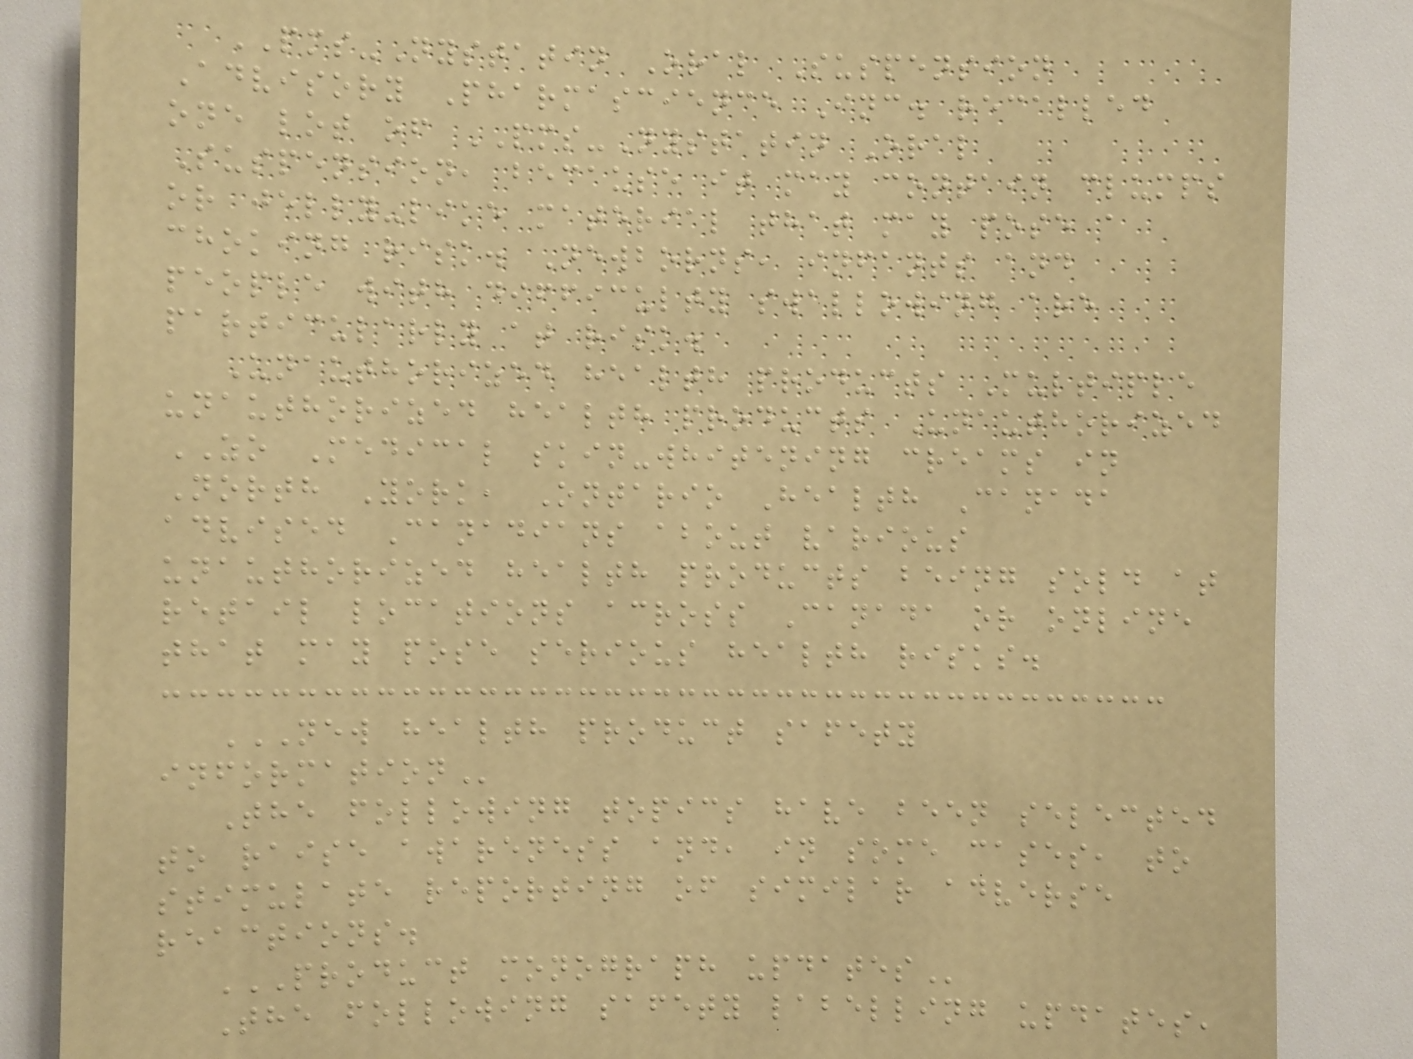PMS-Nystatin Oral Suspension
Advisory Pharmascience Inc. recalled
one lot of PMS-Nystatin Oral
Suspension, because it may contain clumps
or jelly-like material that may pose a
choking risk. Newborns, infants and
people with difficulty swallowing are
particularly at risk.
Unauthorized health products Multiple
unauthorized health products Unauthorized
ZO Medical skin-whitening creams in
North York, Ontario Health Canada
advised Canadians about various
unauthorized health products being sold at
retail locations across Canada or online
that may pose serious health risks.
NEW HEALTH PRODUCT SAFETY
INFORMATION
The following topics have been selected
to raise awareness and, in some cases, to
stimulate reporting of similar adverse
reactions.
PRODUCT MONOGRAPH UPDATES
The following safety labelling updates,
